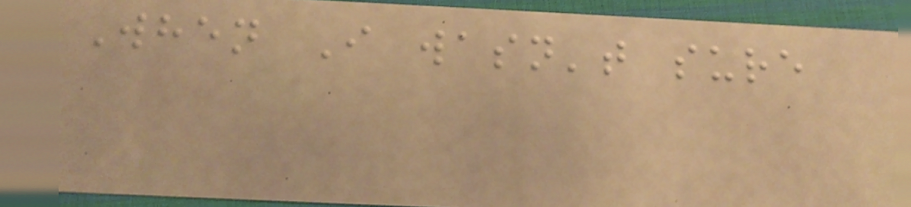When I wasn't sure
